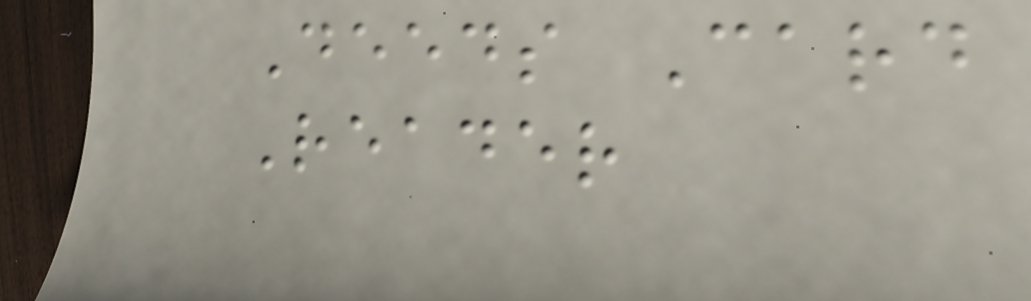Deeds Card
Reader
